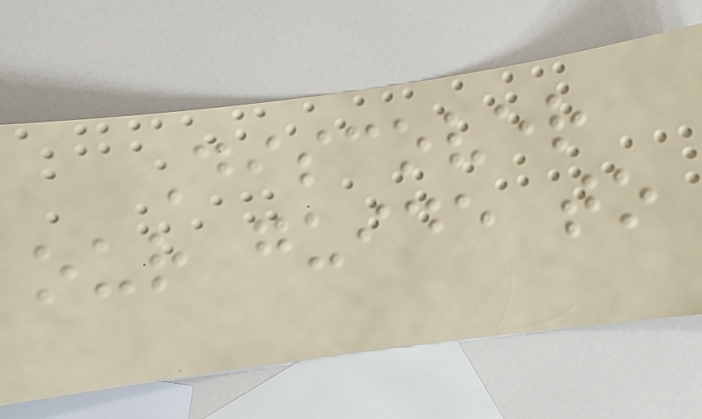Discover
our guide to
